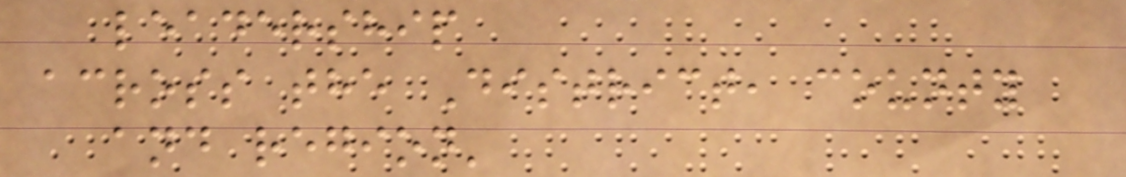leadership
across the District, county
and region'
